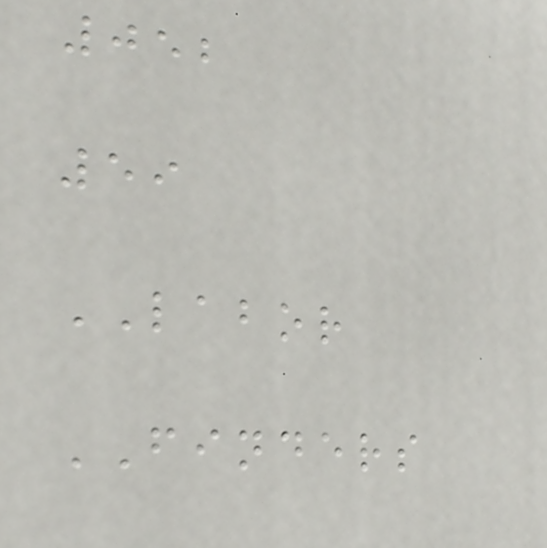052
59
LABOR
FINDERS
